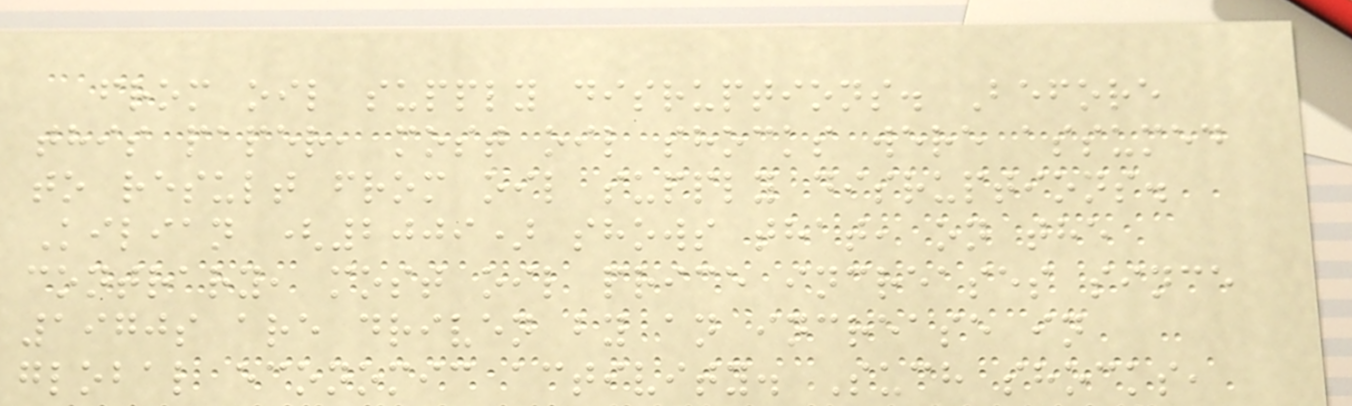from oil supply disruptions. Before
this paper, most oil shocks were assumed
to result from oil supply disruptions.
Kilian (2009) shows that, on the
contrary, most oil price increases since
1970s are driven by an increase in
global economic activity. Such shocks,
